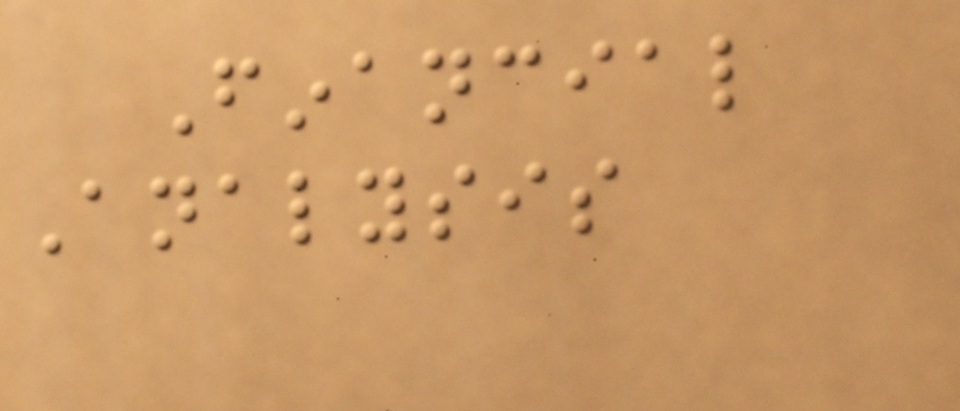Financial
Analysis
